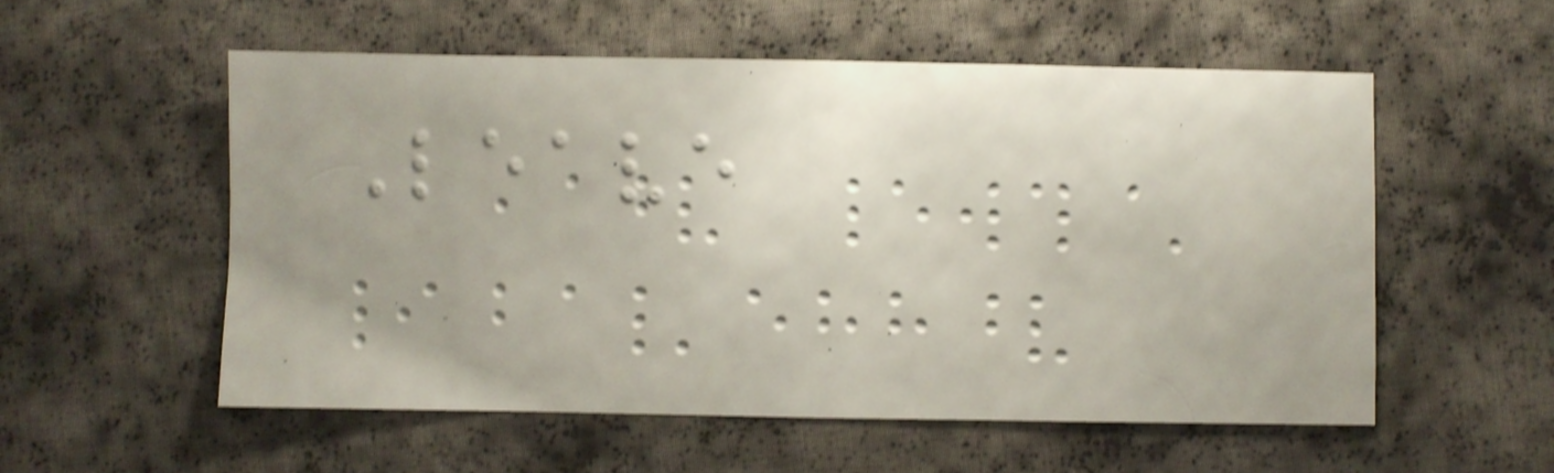Leave
